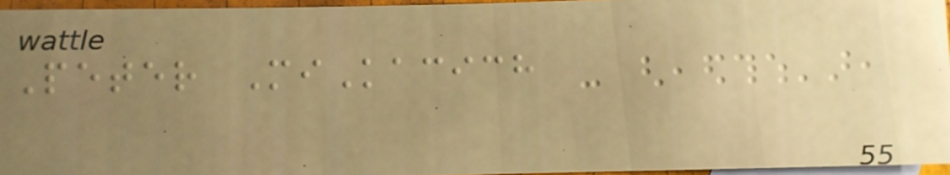Peter MiKacich
